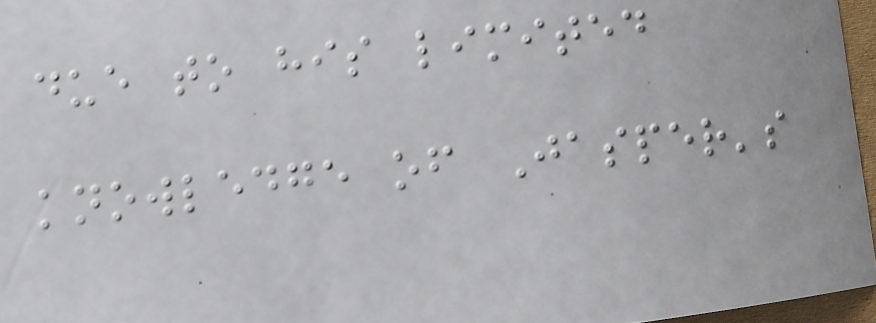due to his limited
knowledge of Jasper's
